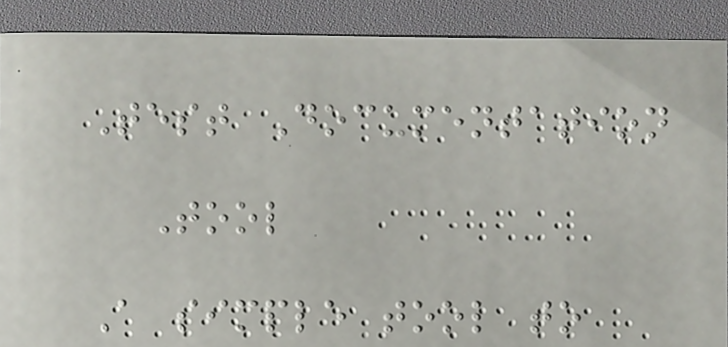Test Documentation
Tool
A simple tool to
